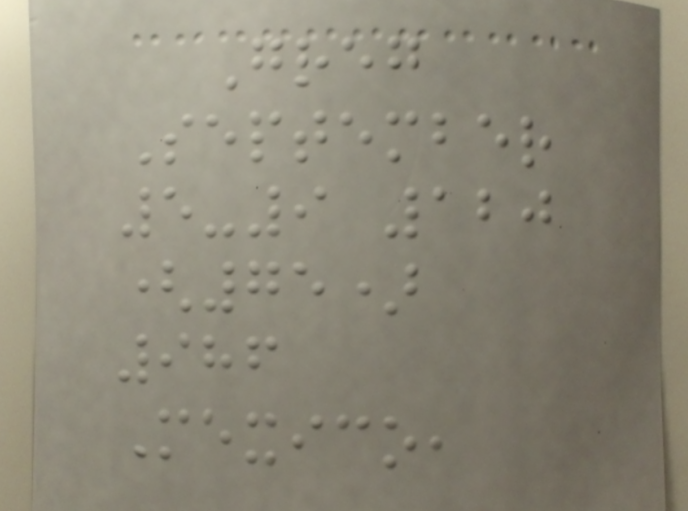Greg
September
5-9 120
(75)
986
Mexico,
